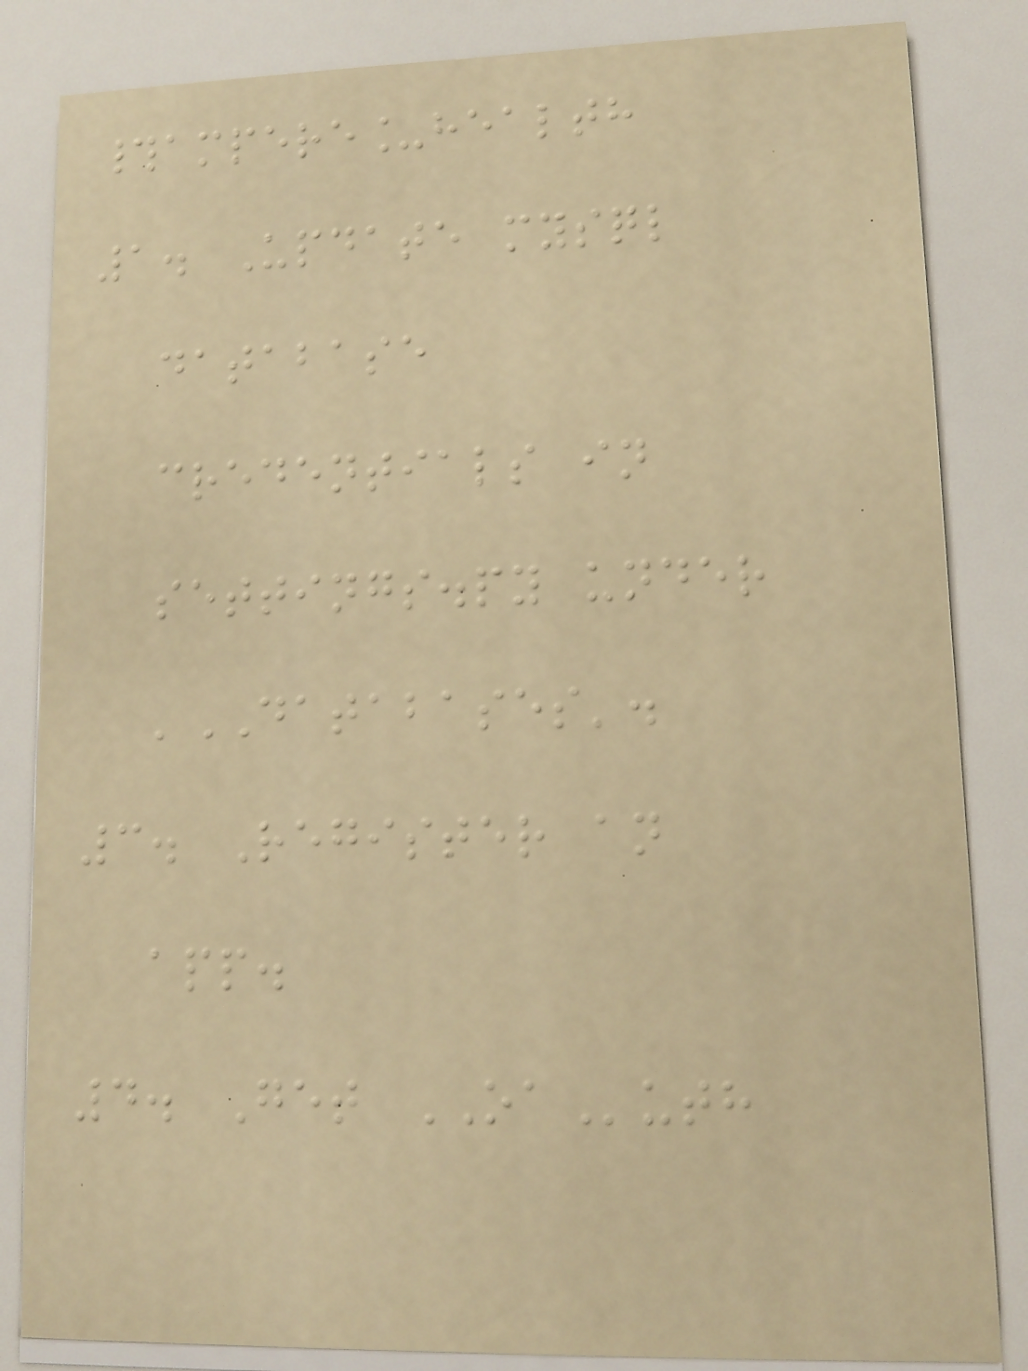#ampere_health
1. Update mysql
database
credentials in
settings.py under
'DATABASES'.
3. Register an
app.
4. Get OAuth
